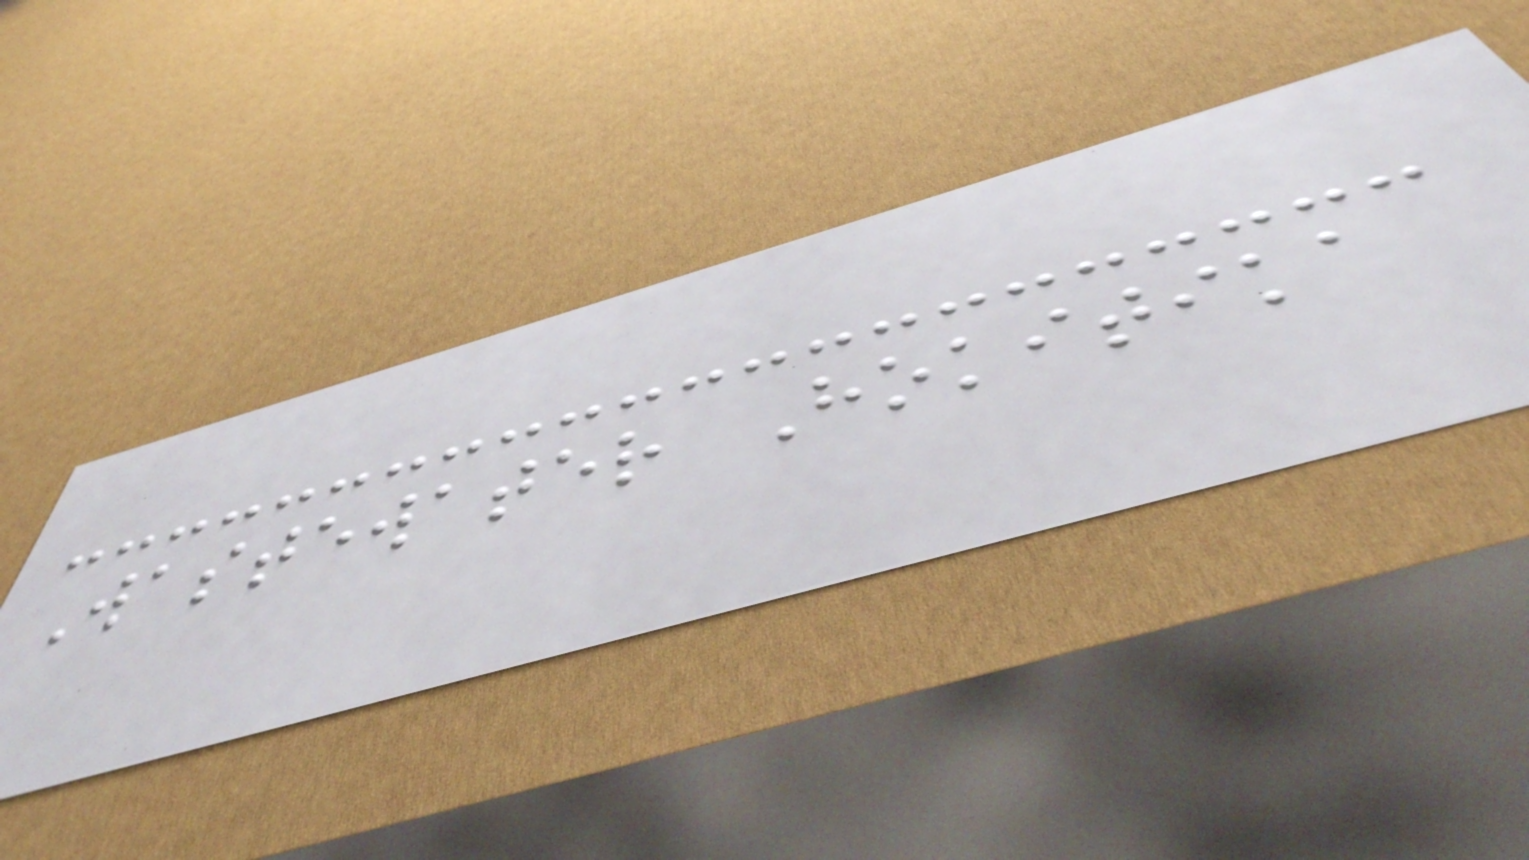Wastewater Hokitika
